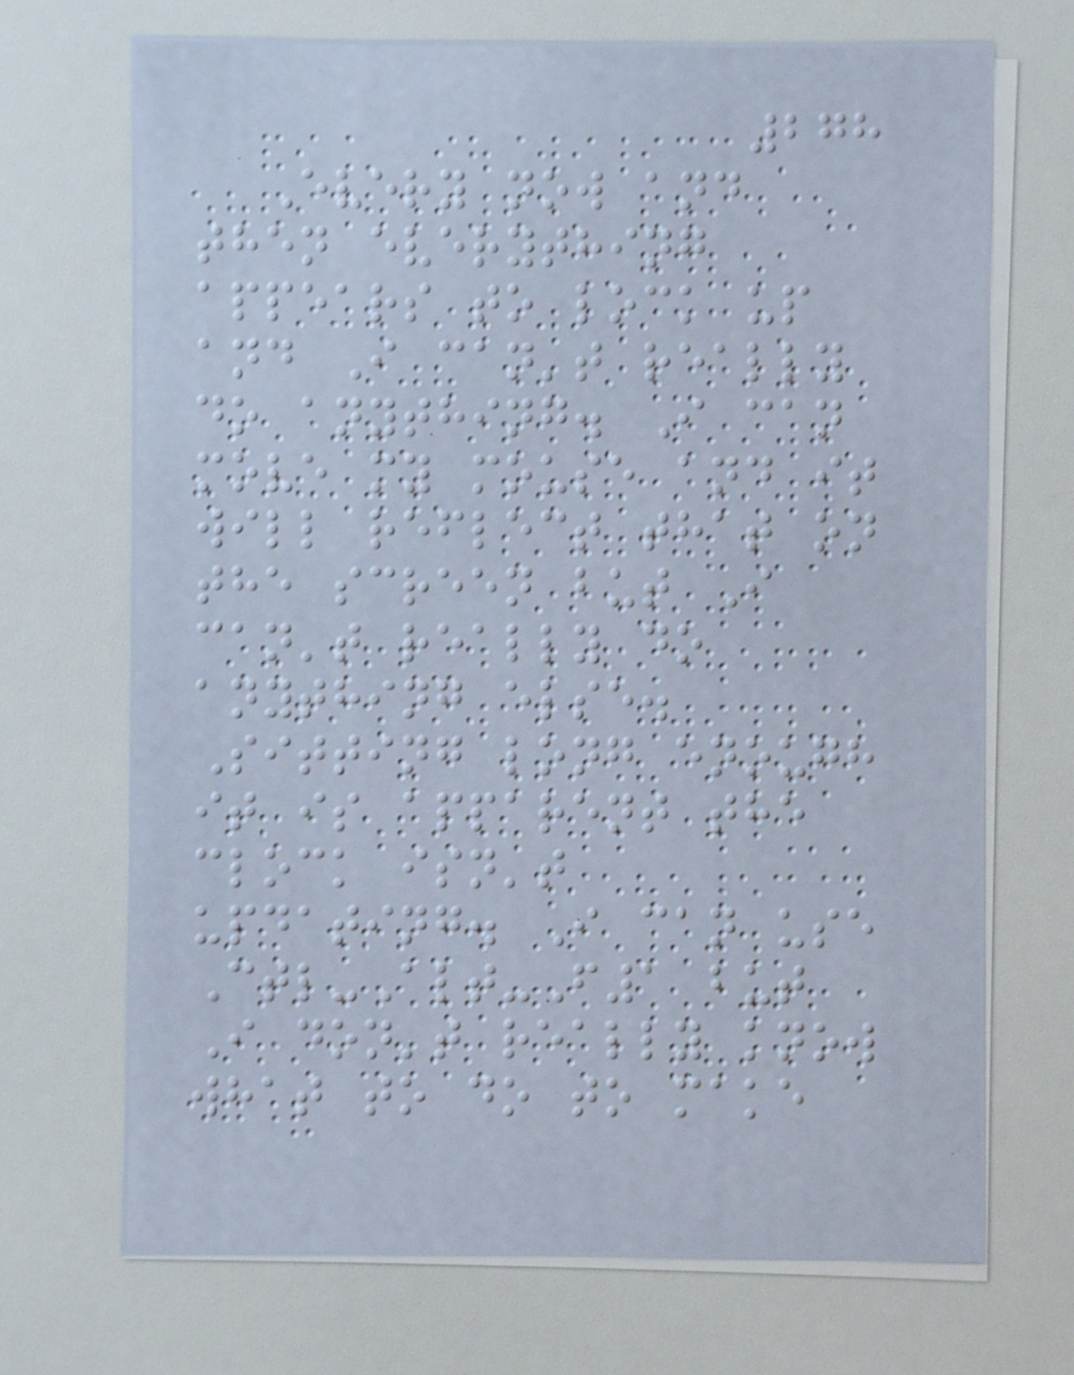278
Every now and
then everything
appears to lock up
and I can't really
do anything. I can
move my mouse and it
will reflect that on
the screen but I
can't really do
anything else.
Sitting long enough
it is apparent the
clock isn't
updating. I can use
Ctl-Alt-F1 but
I don't really know
what to do to make
